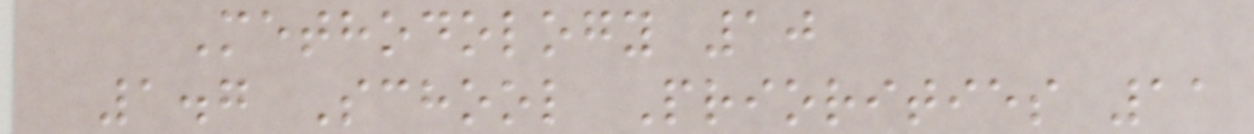Methodology 10
1.7 School Priorities 11
